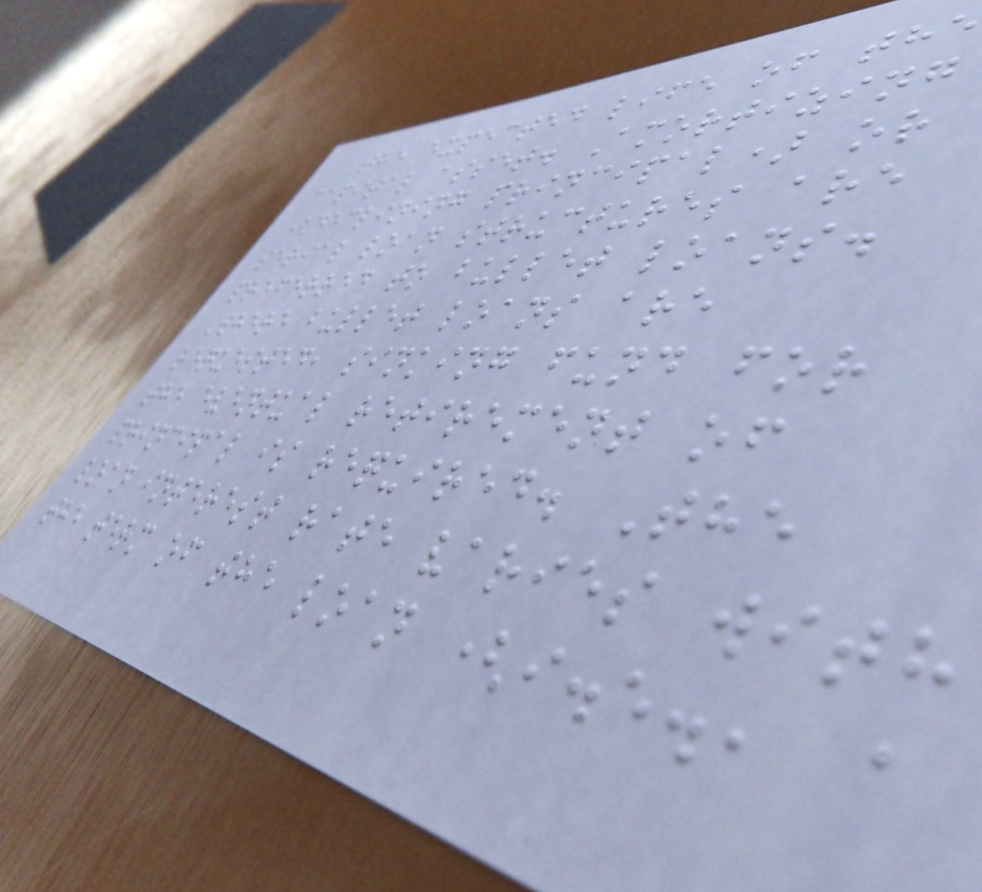the expected life of the
capital asset. Amortizing
(declining principal) or
serial loan structures are
preferred to bullet loans.
Where bullet loans are
requested, sinking fund for
the eventual retirement of
principal is required. The
loan interest rate varies with
the term of the loan (i.e., a
